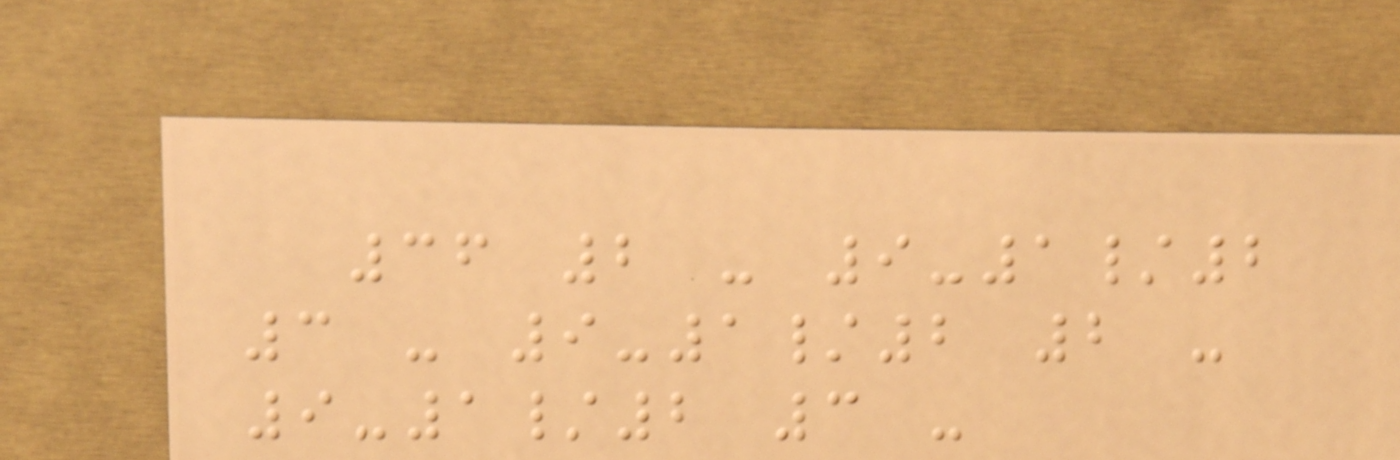36 2 - 9-1/2
3 - 9-1/2 2 -
9-1/2 3 -
